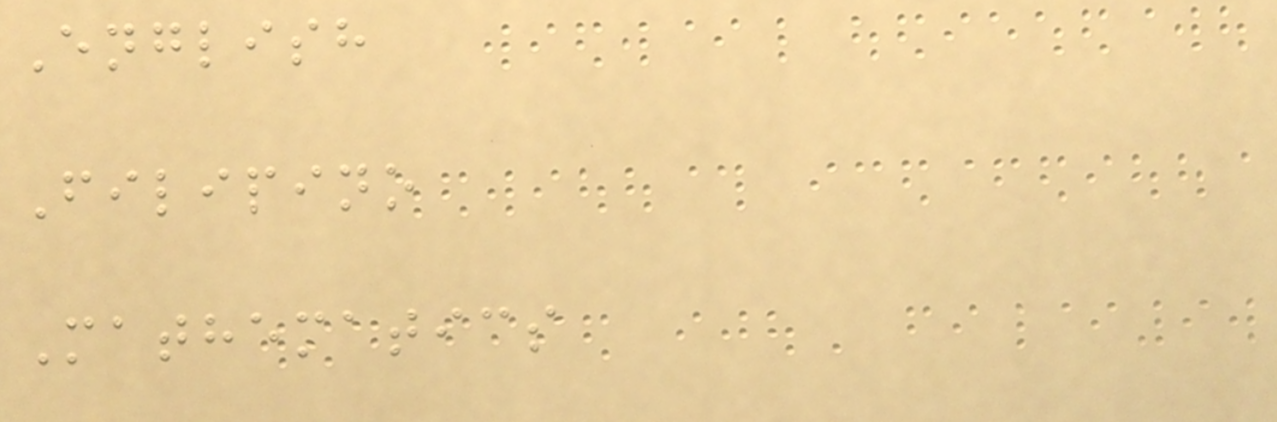English
Filipino
Mathematics
